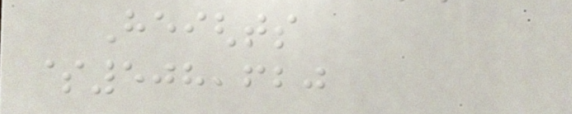Heights
$508,620
